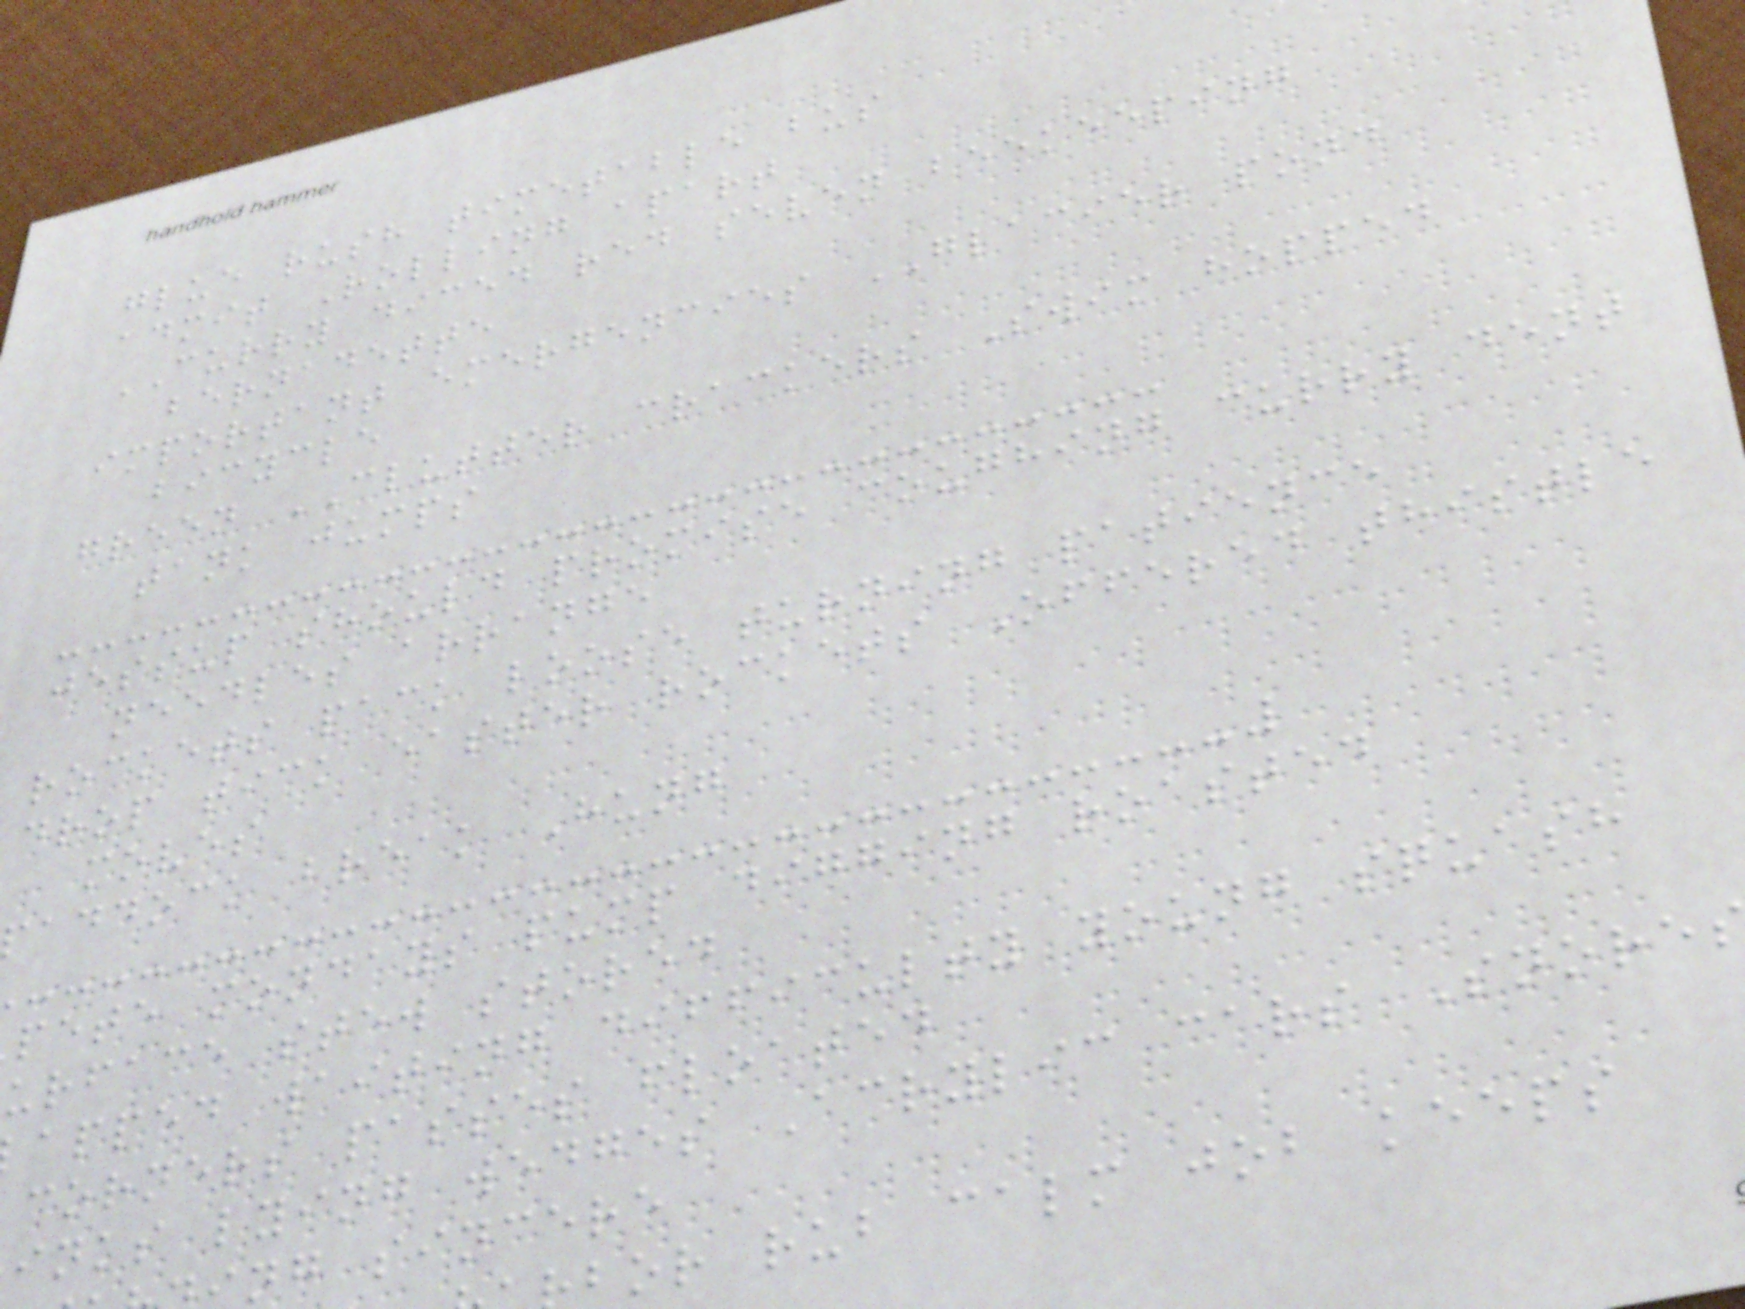glue rush timetable bus
admit Rolling apart
CURRY diced red seven beekeeping
bernadette
important emergencies GLACIER pond
bicycle
green CLUTTER crackers Swim hopped
tank jumps
jessup should promise coughing curry dent
needles arrange
rockets pack loose turning patience
drop tick easter rockets Offered thistle
moves
addock break Hung
pete mondays pump digging roasted
urface stew stored
apped waiting difficulty young squash
corners passes floated
inks lying wedges Acrylic cars Snore
ng sincere
bor rub calm job keeps
